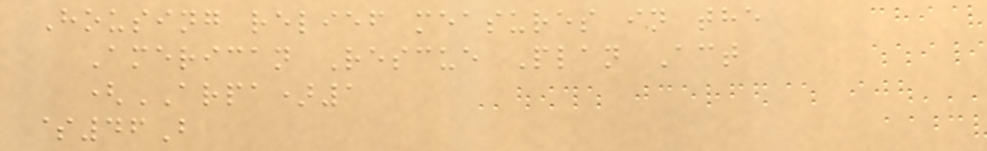Housing relief measures in the
American Rescue Plan Act
(ARPA)1
$46B
